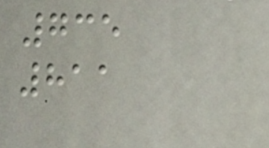735
811
